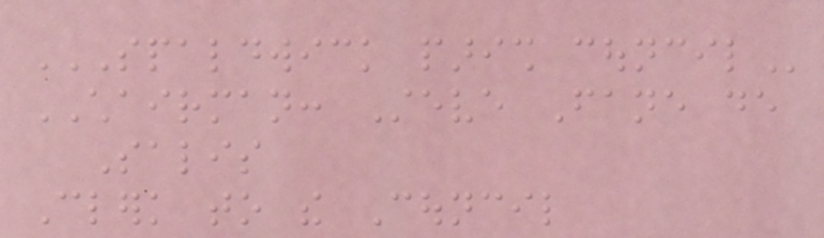SPALDWICK PARISH COUNCIL
CHAIRMAN: Steve Fane de
Salis
Clerk to the Council
